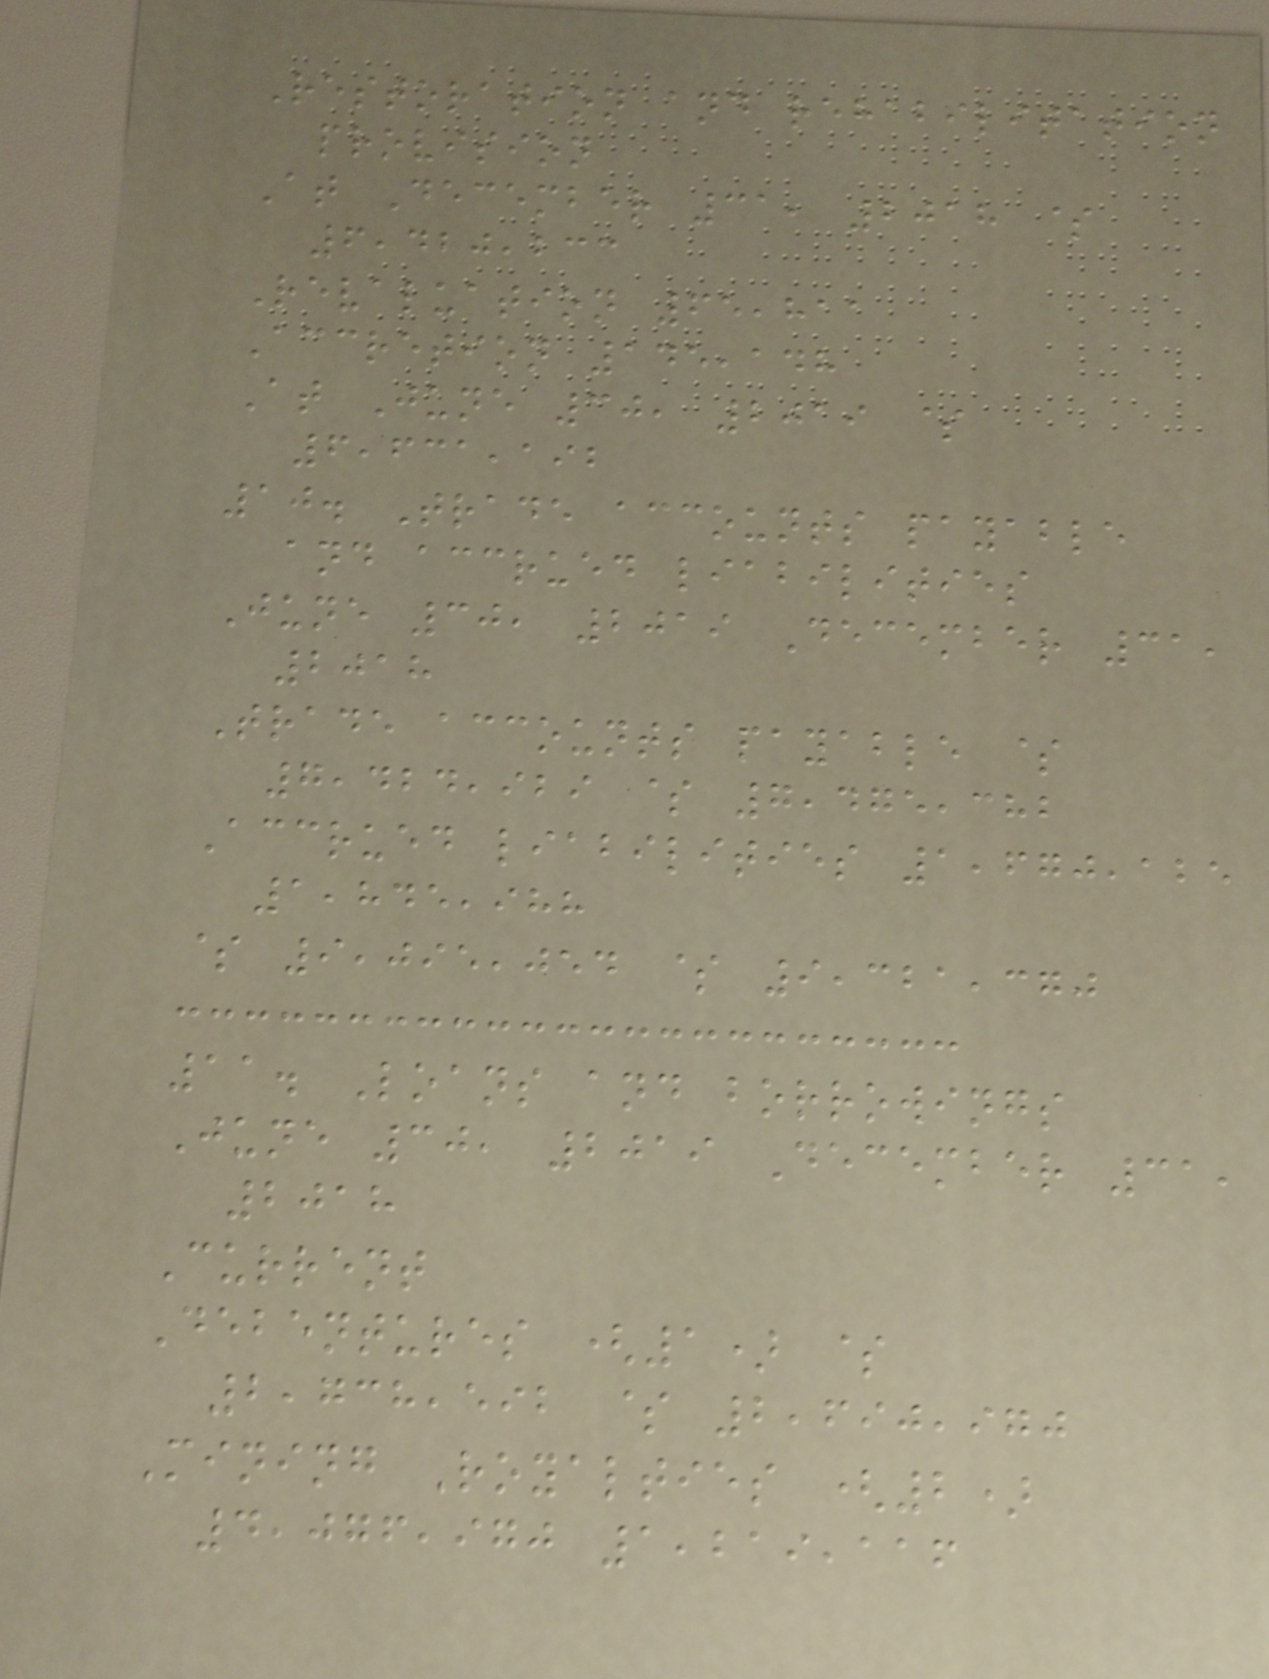Restoration and rehabilitation
provision
At December 31, 2018 $
6,420,233
Revaluation 65,811
Accretion 145,148
At June 30, 2019 $
6,631,192
10. Trade accounts payable
and accrued liabilities
June 30, 2019 December 31,
2018
Trade accounts payable $
7,424,929 $ 7,475,382
Accrued liabilities 1,670,125
1,845,988
$ 9,095,054 $ 9,321,370
11. Loans and borrowings
June 30, 2019 December 31,
2018
Current
Debentures (1) $
2,738,592 $ 2,690,970
Mining Royalties (2)
4,076,970 1,219,116
